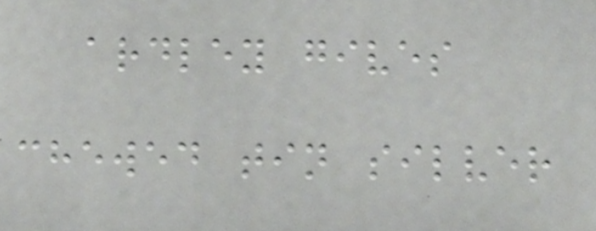ardley gives
chewed tin silver
